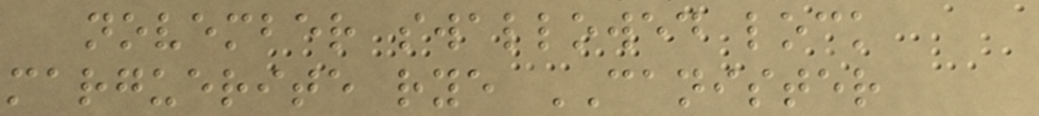november swallowed lock
marguerite rye CANISTER
